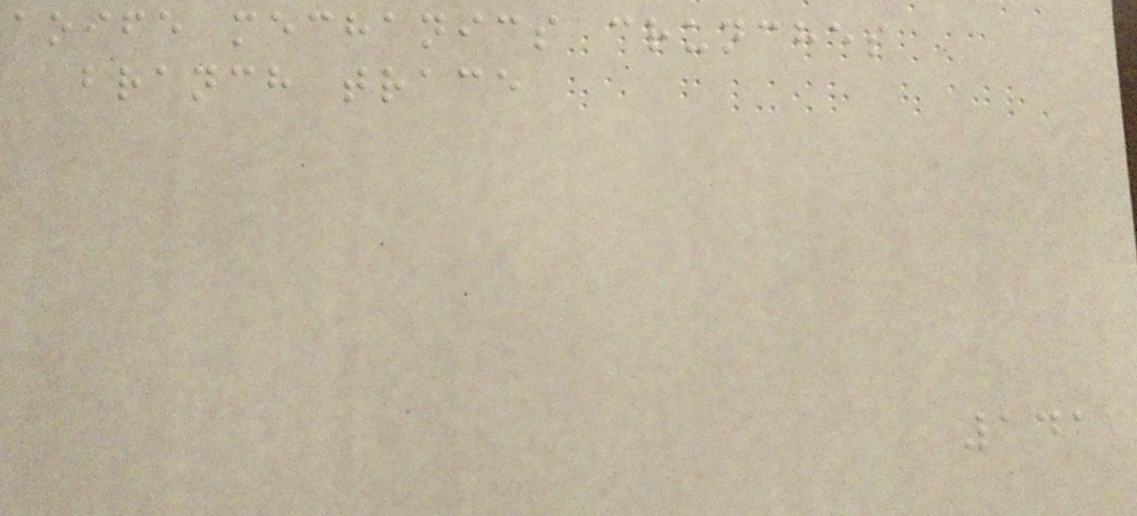aoife mechanics crunches
branch trace
141
